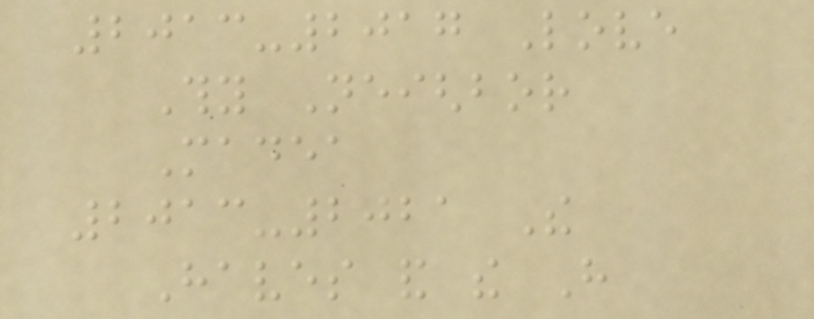2013-2017 Love
Thy Neighbor
Madea
2013-2021 The
Haves and the Have
